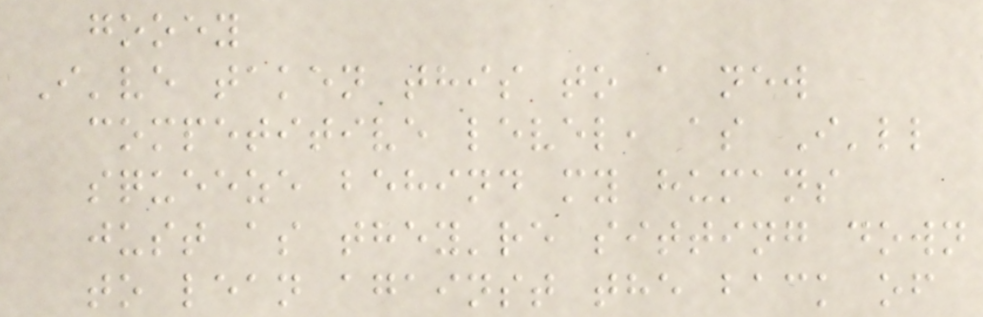gooey
I've taken this to a new
competitive level, as I'll
squeeze behind my humans
just as they're sitting down
to lean against the back of
